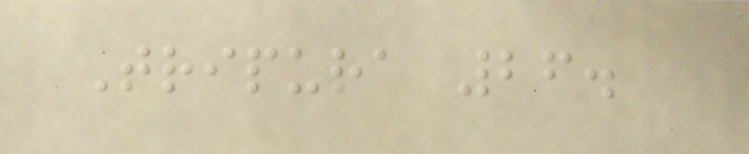Tripura 26.
